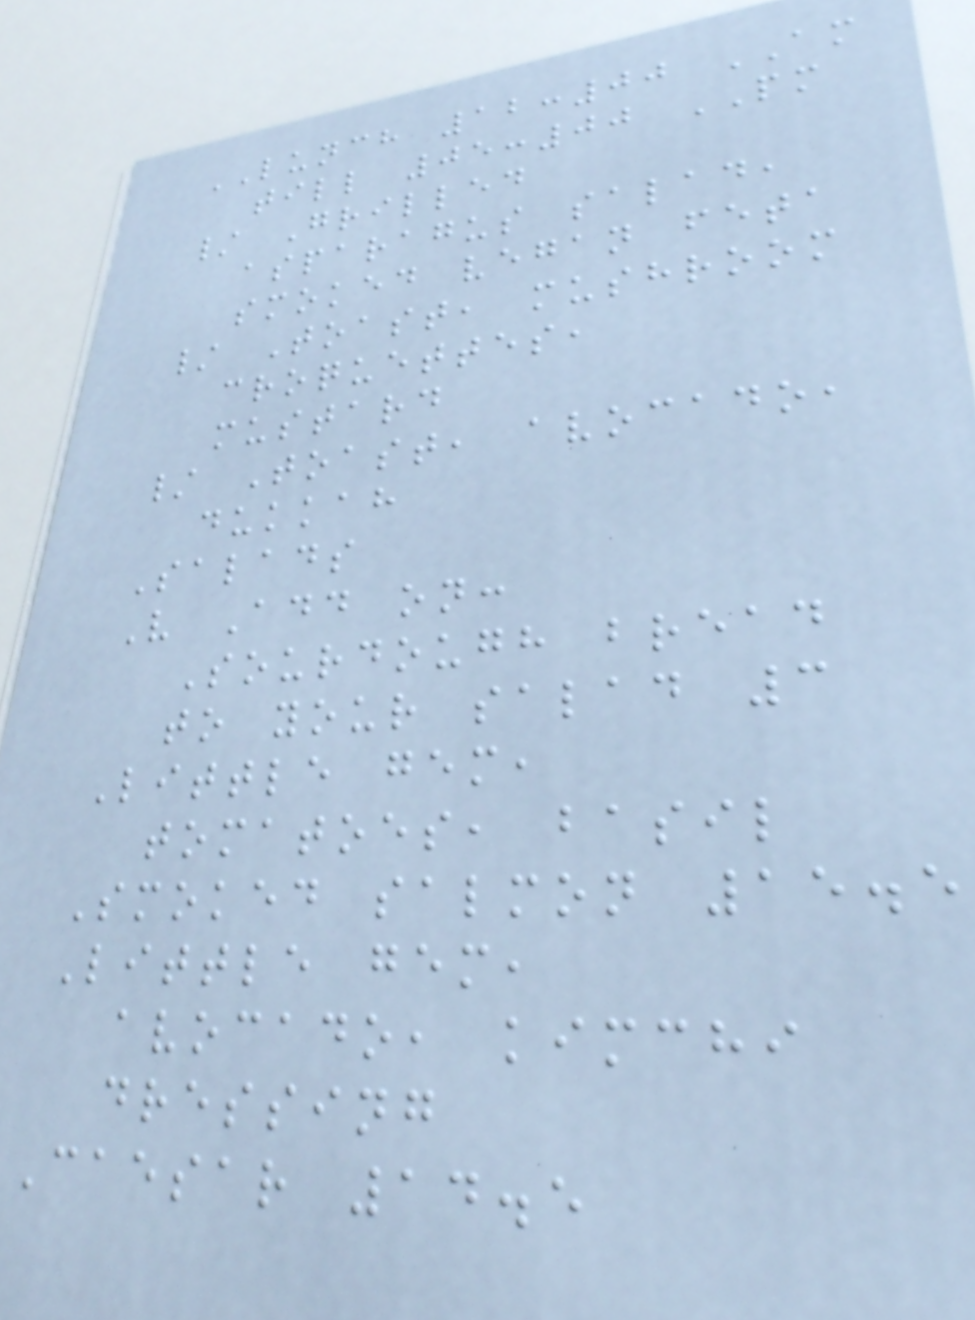LUNCH 12:00 AM
till 05:00 PM
/ Grilled
asparagus salad,
smoked vegan feta
/ Toast, mushroom
croquettes,
mustard
/ Toast, avocado,
dukkah
Salads
V Add on:
Sourdough bread
to your salad 3
Little gem,
tomatoes, basil
Smoked salmon 15.5
Little gem,
avocado, kimchi
dressing
Caesar 14.5
